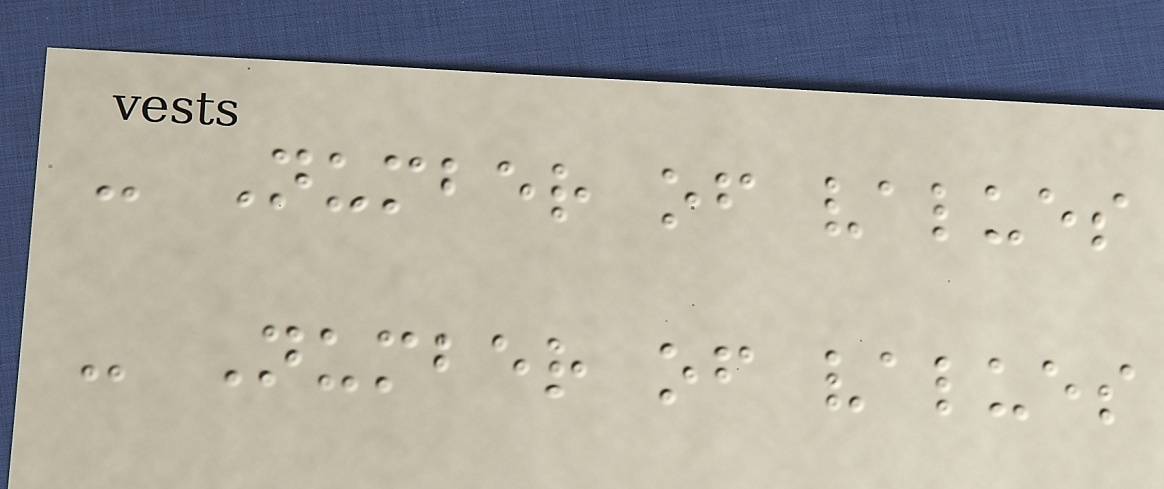- Number of values
- Number of values
